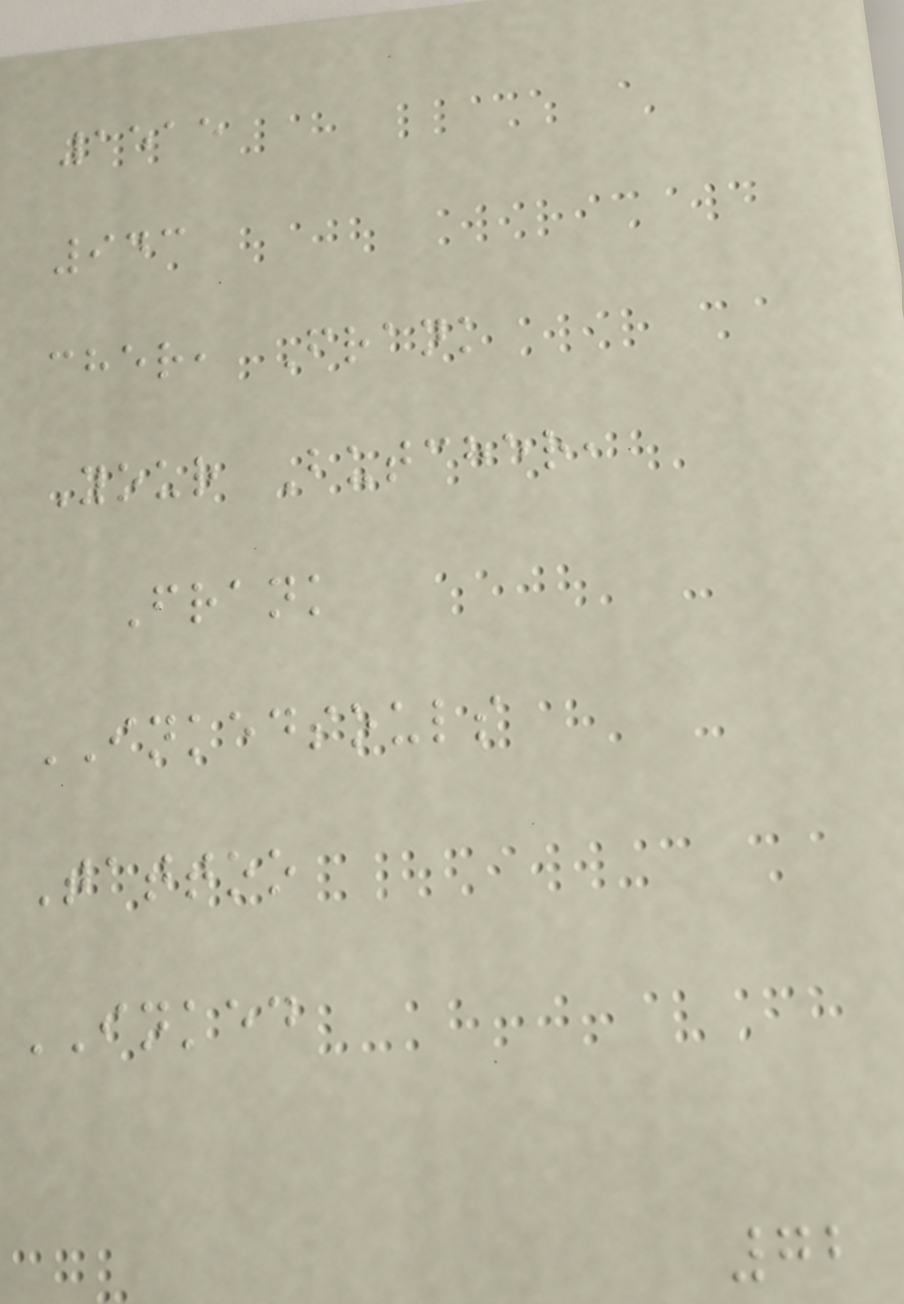1515
943
cher, Frank
Your Butcher,
Frank
INKEDSOULS
Tattoo
INKED
72
